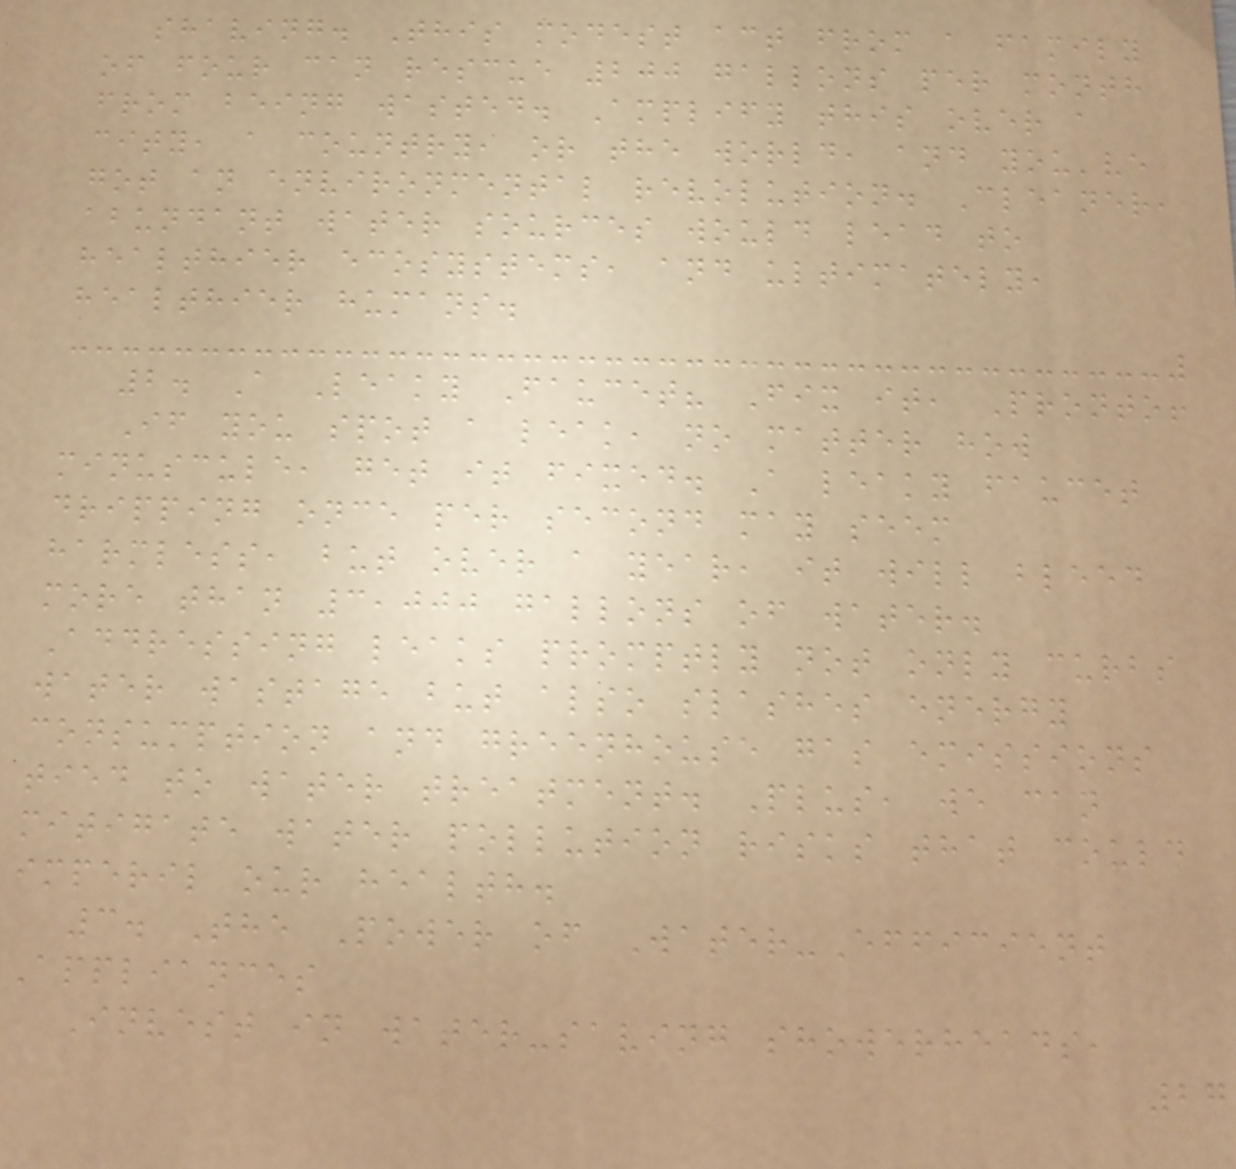shaving. This modest act from a family
of four can rescue 200 gallons per month
from being wasted. Amplify this over a
city, a country, or the world, and you've
got an environmental revolution. Cleaner,
abundant water sources would lead to
healthier ecosystems, and ultimately,
healthier humans.
2. A Leaky Faucet? Fix it, Pronto!
If you spot a leak, no matter how
minuscule, get it fixed. A leaky faucet
dripping once per second may seem
harmless, but over a year, it will bleed
more than 3,000 gallons of water.
Addressing leaks promptly not only curbs
water wastage but also slashes energy
consumption and greenhouse gas emissions
tied to water treatment. Plus, we can
mitigate water pollution risks that could
imperil our health.
3. The Power of Water-Efficient
Appliances
Invest in water-saving showerheads,
27
